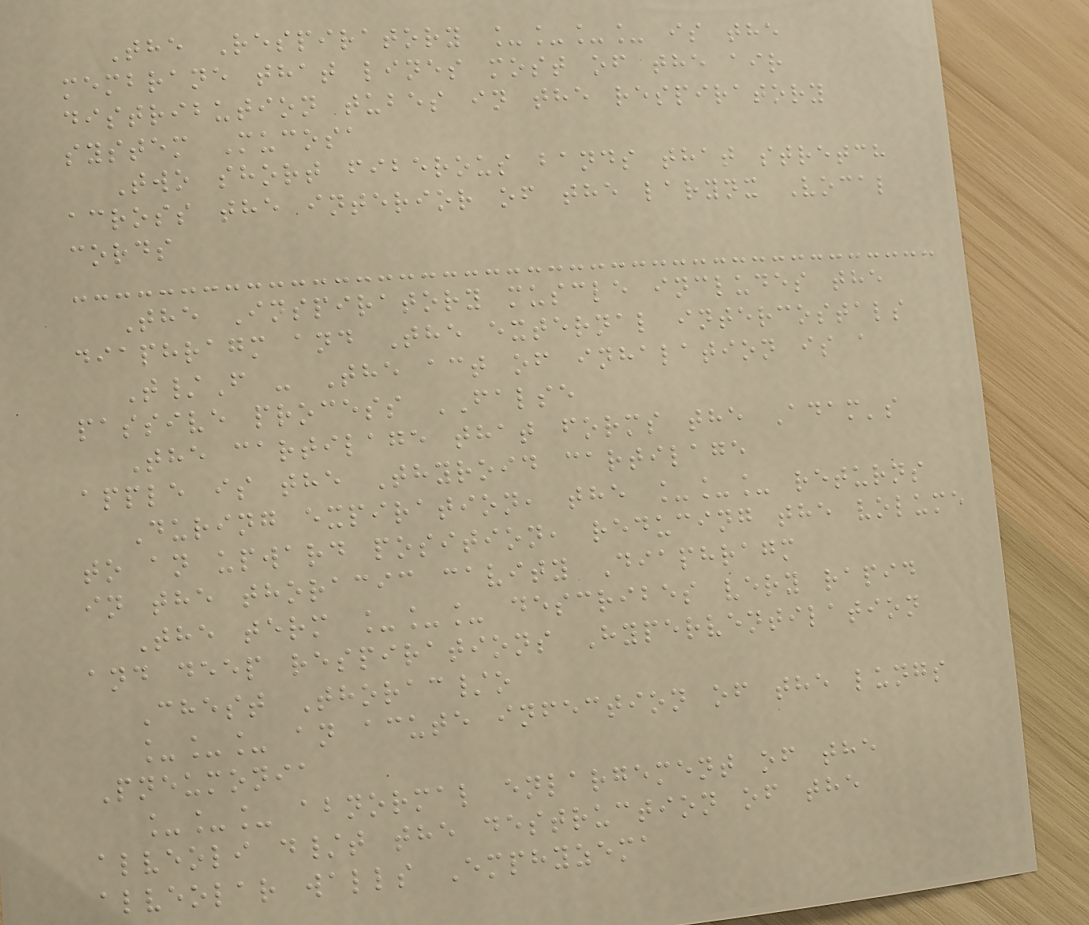The Respiratory ____ is the
membrane that lines most of the air
distribution tubes in the respiratory
system Mucosa
Two short fiberous bands that stretch
across the interior of the larynx Vocal
cords
The Inspiratory muscle includes the
diaphragm and The external intercostals
T/F - The act of inhalation is a
passive process FALSE
The cartilage that forms the Adam's
apple is the Thyroid cartilage
During expiration, the ___ returns
to an upward position, reducing the volume
in the thoracic cavity Diaphragm
The term ___ describes very rapid
and deep respirations Hyperventilation
Chest Thorac/o
___ an acute infection of the lungs
Pneumonia
___ abnormal enlargement of the
alveoli d/t the destruction of the
alveolar walls Emphyzema
